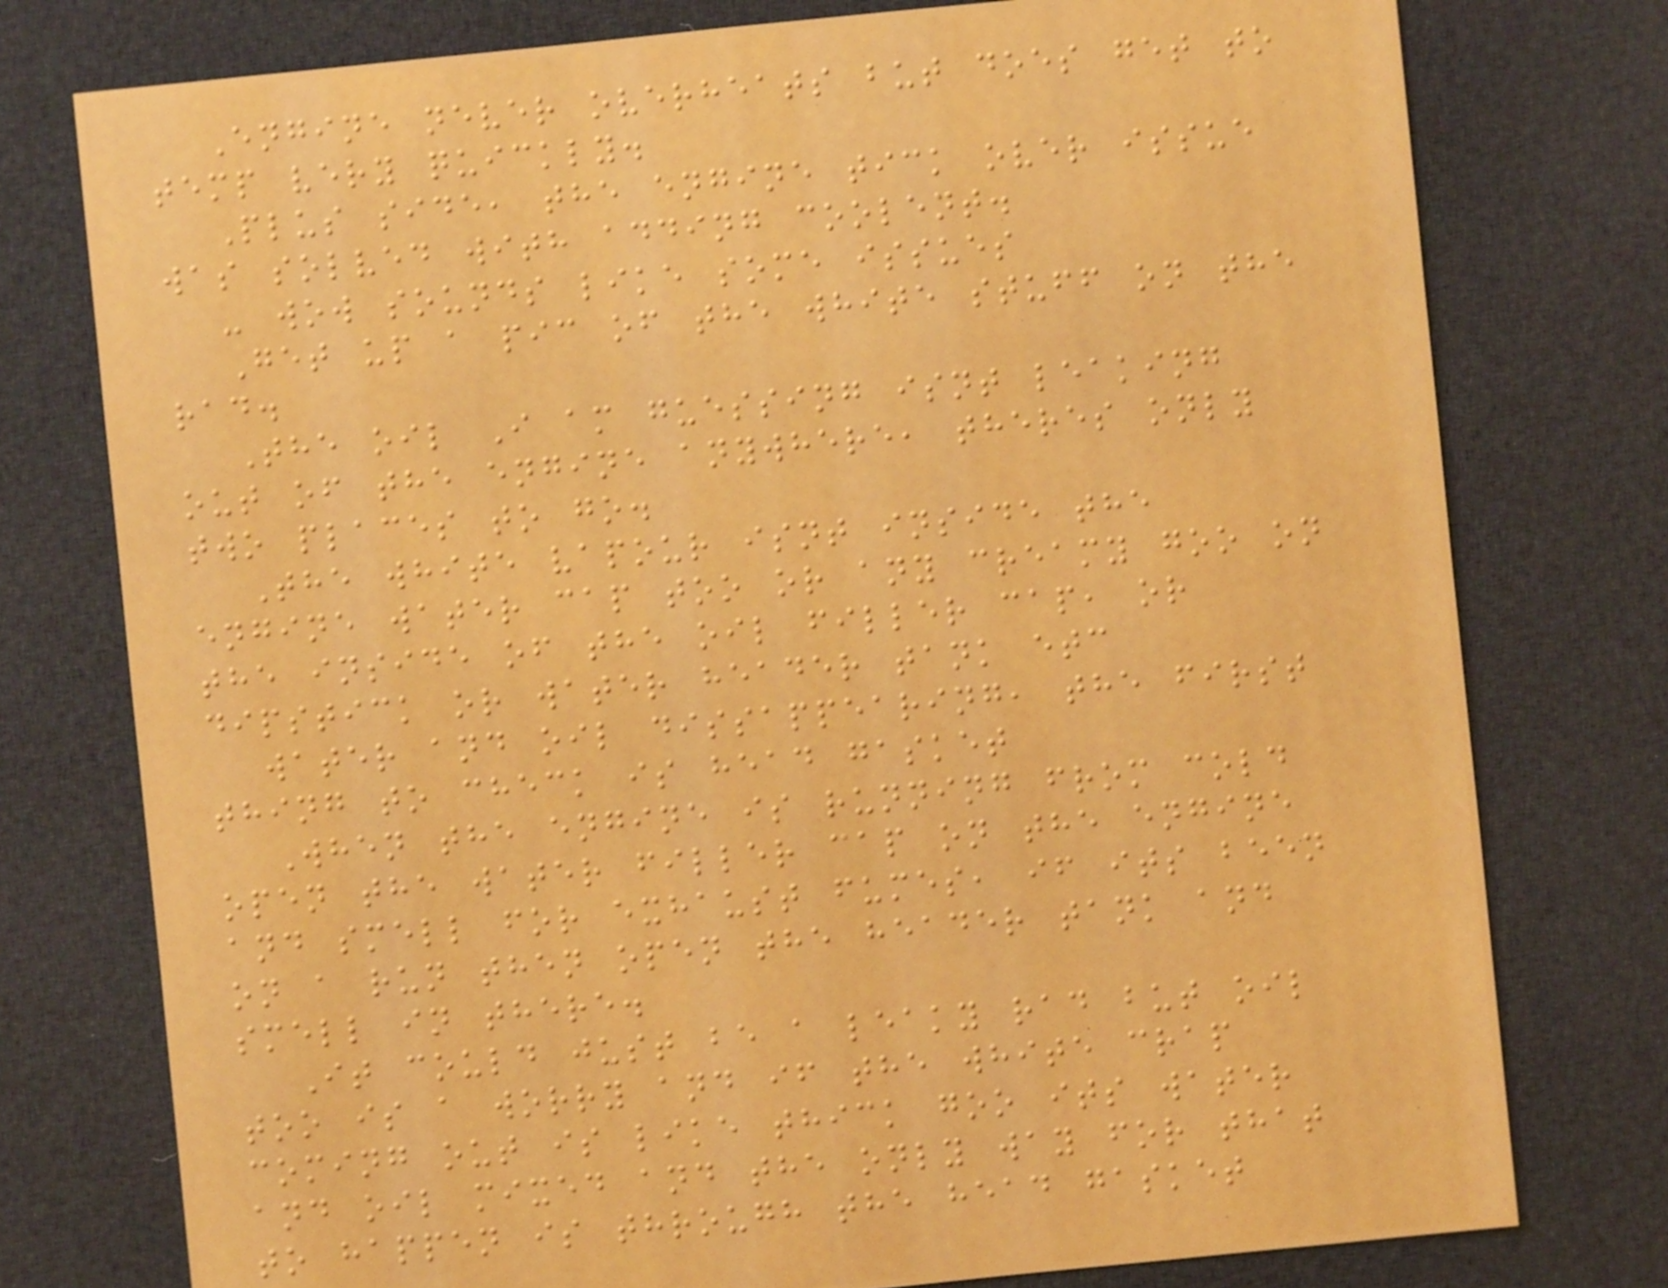Engine never overheats but does get to
temp very quickly.
Plus side, the engine tick over issue
was solved with adding coolent.
- wow sounds like some issues
Get up a pic of the white stuff on the
rad.
The oil I am guessing isnt leaking
out of the engine anywhere, theres only
two places to go.
The white vapour isnt inside the
engine water cap too or any creamy goo on
the inside of the oil filler cap, or
dipstick or water header tank etc
water and oil dissappearing, the first
thing to check is head gasket
When the engine is running from cold
open the water filler cap on the engine
and smell for exhaust fumes, if its been
on a run then open the header tank and
smell in there.
It could just be a leaky rad but oil
too is a worry and if the white crap
coming out is like thick goo its water
and oil mixed and the only way for that
to happen is through the head gasket
